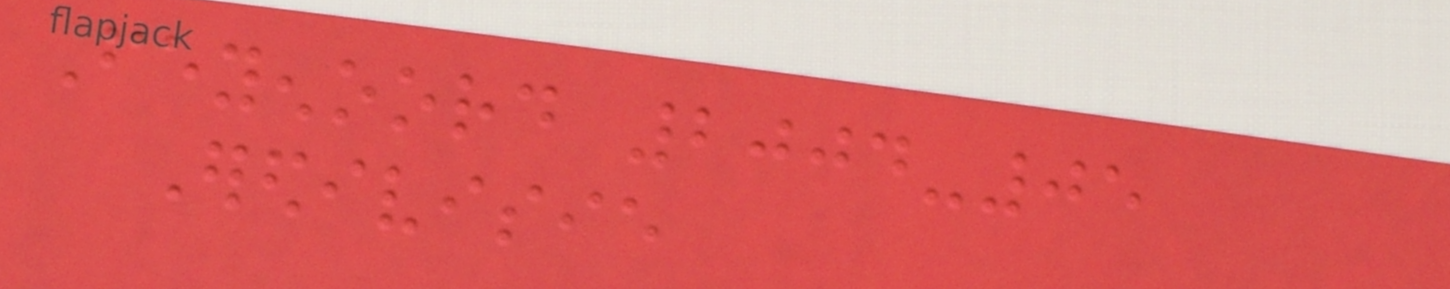Feyenoord 2004-05
Eredivisie
